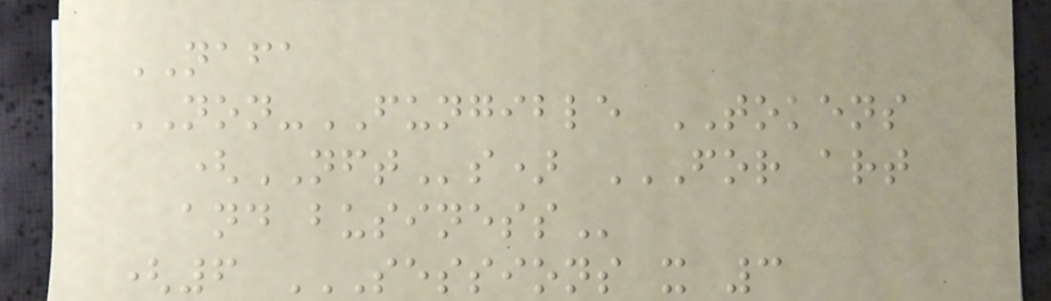NAFA
NON-FUNGIBLE TOKENS
(NFTs) FOR ART
AND BUSINESS
(6 SESSIONS X 3
